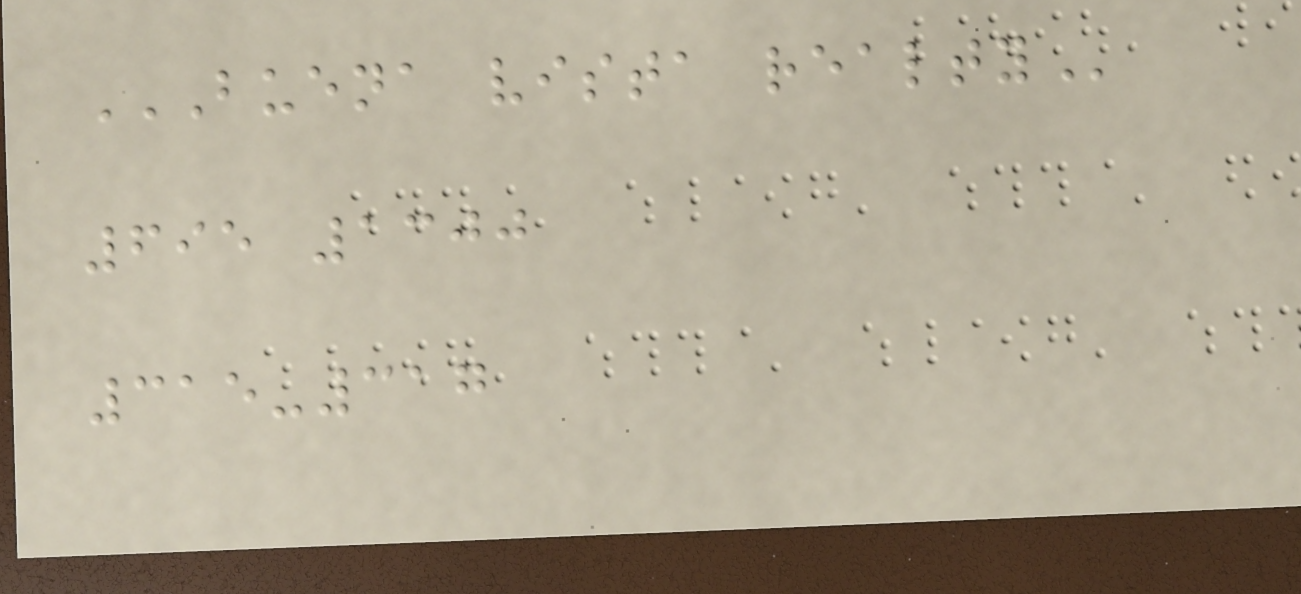BUENA VISTA REALTY
695 1300
315-317
